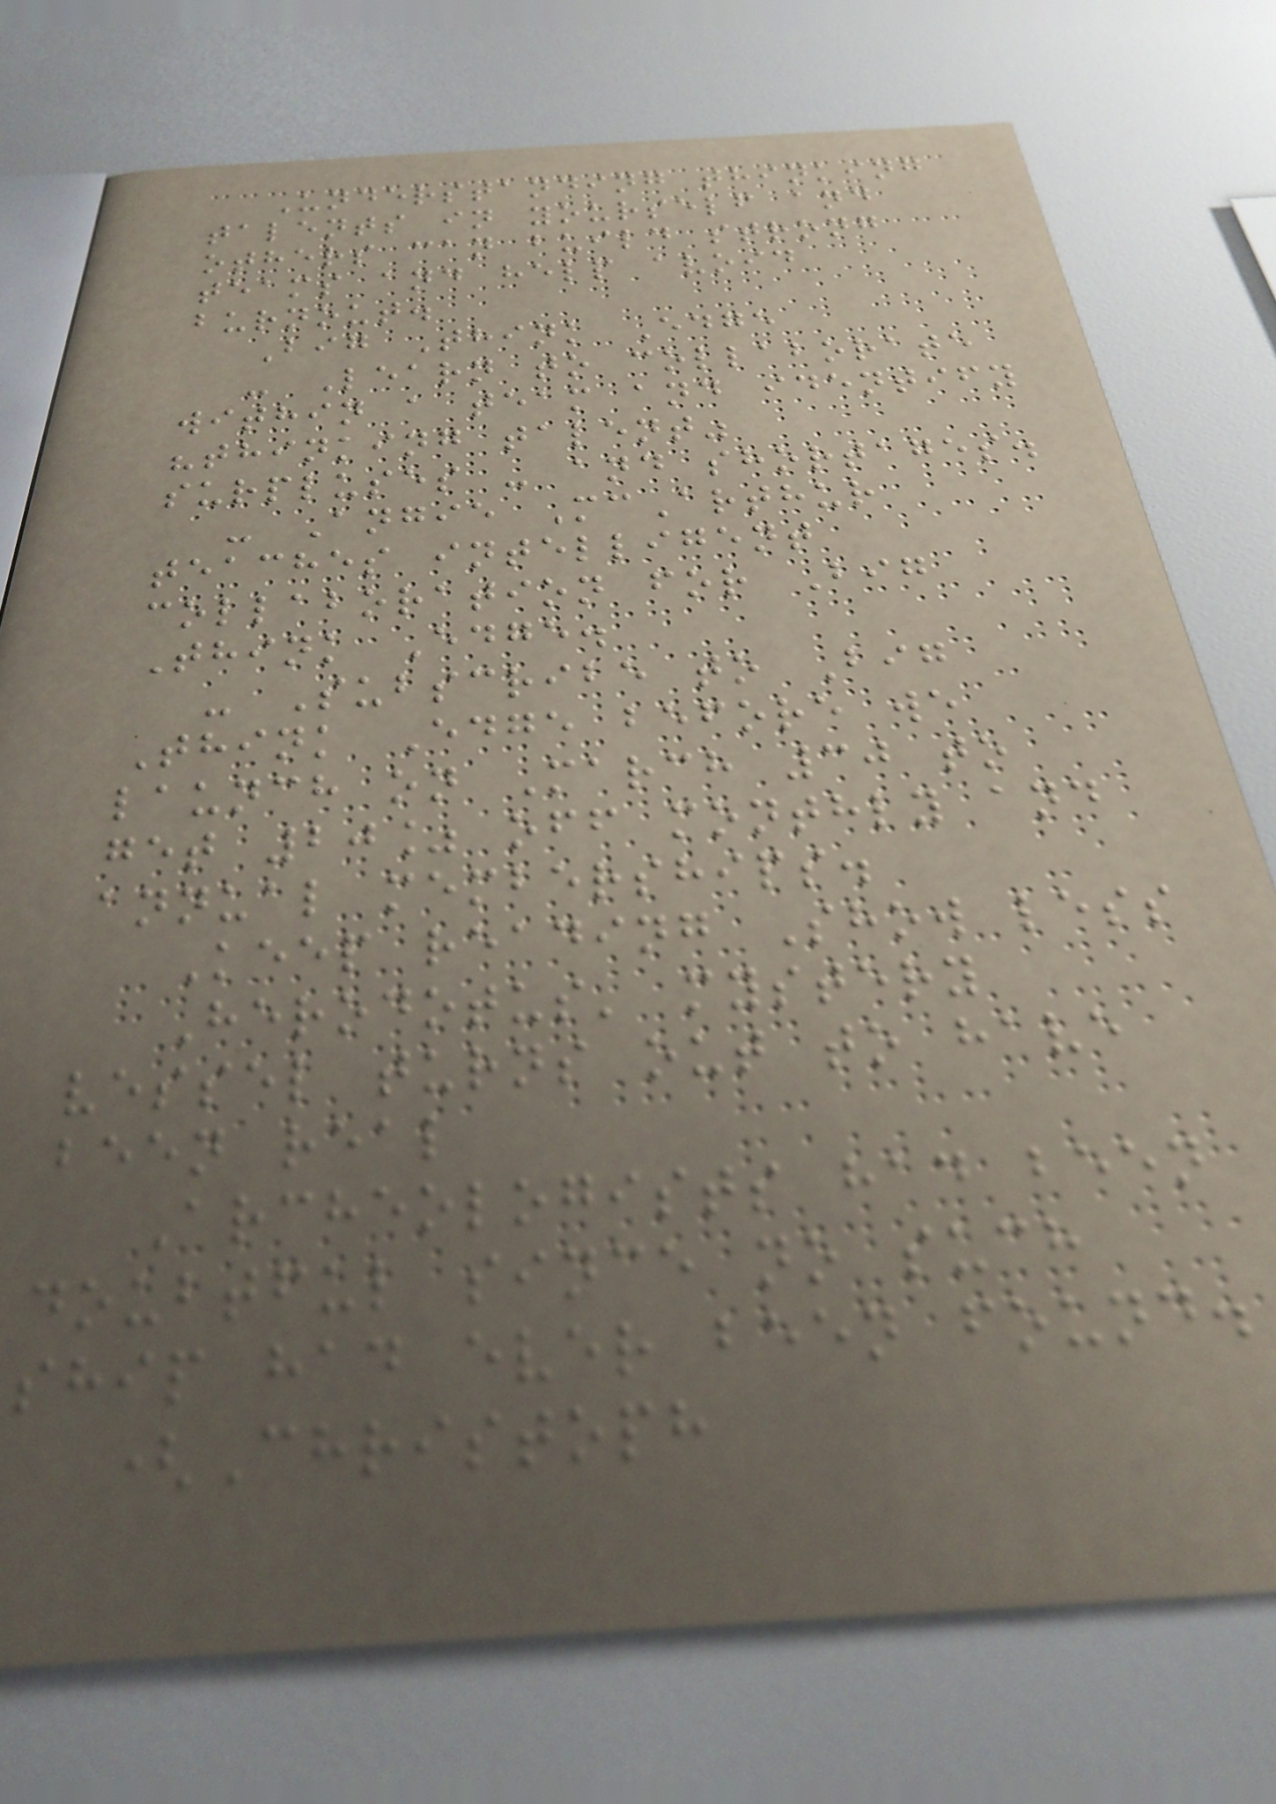Understanding thinking
talents in yourself and
others can build strong
teams and help avoid
burnout.
Big Think Edge
- Learn to collaborate
within a team and identify
"thinking talent"
surpluses - and shortages.
- Angie McArthur
teaches intelligent
collaboration for Big
Think Edge.
- Subscribe to Big
Think Edge before we
launch on March 30 to
get 20% off monthly and
annual memberships.
Keep reading Show less
Herodotus' mystery
vessel turns out to have
been real
Archeologists had been
doubtful since no such
ship had ever been found.
(Christoph
